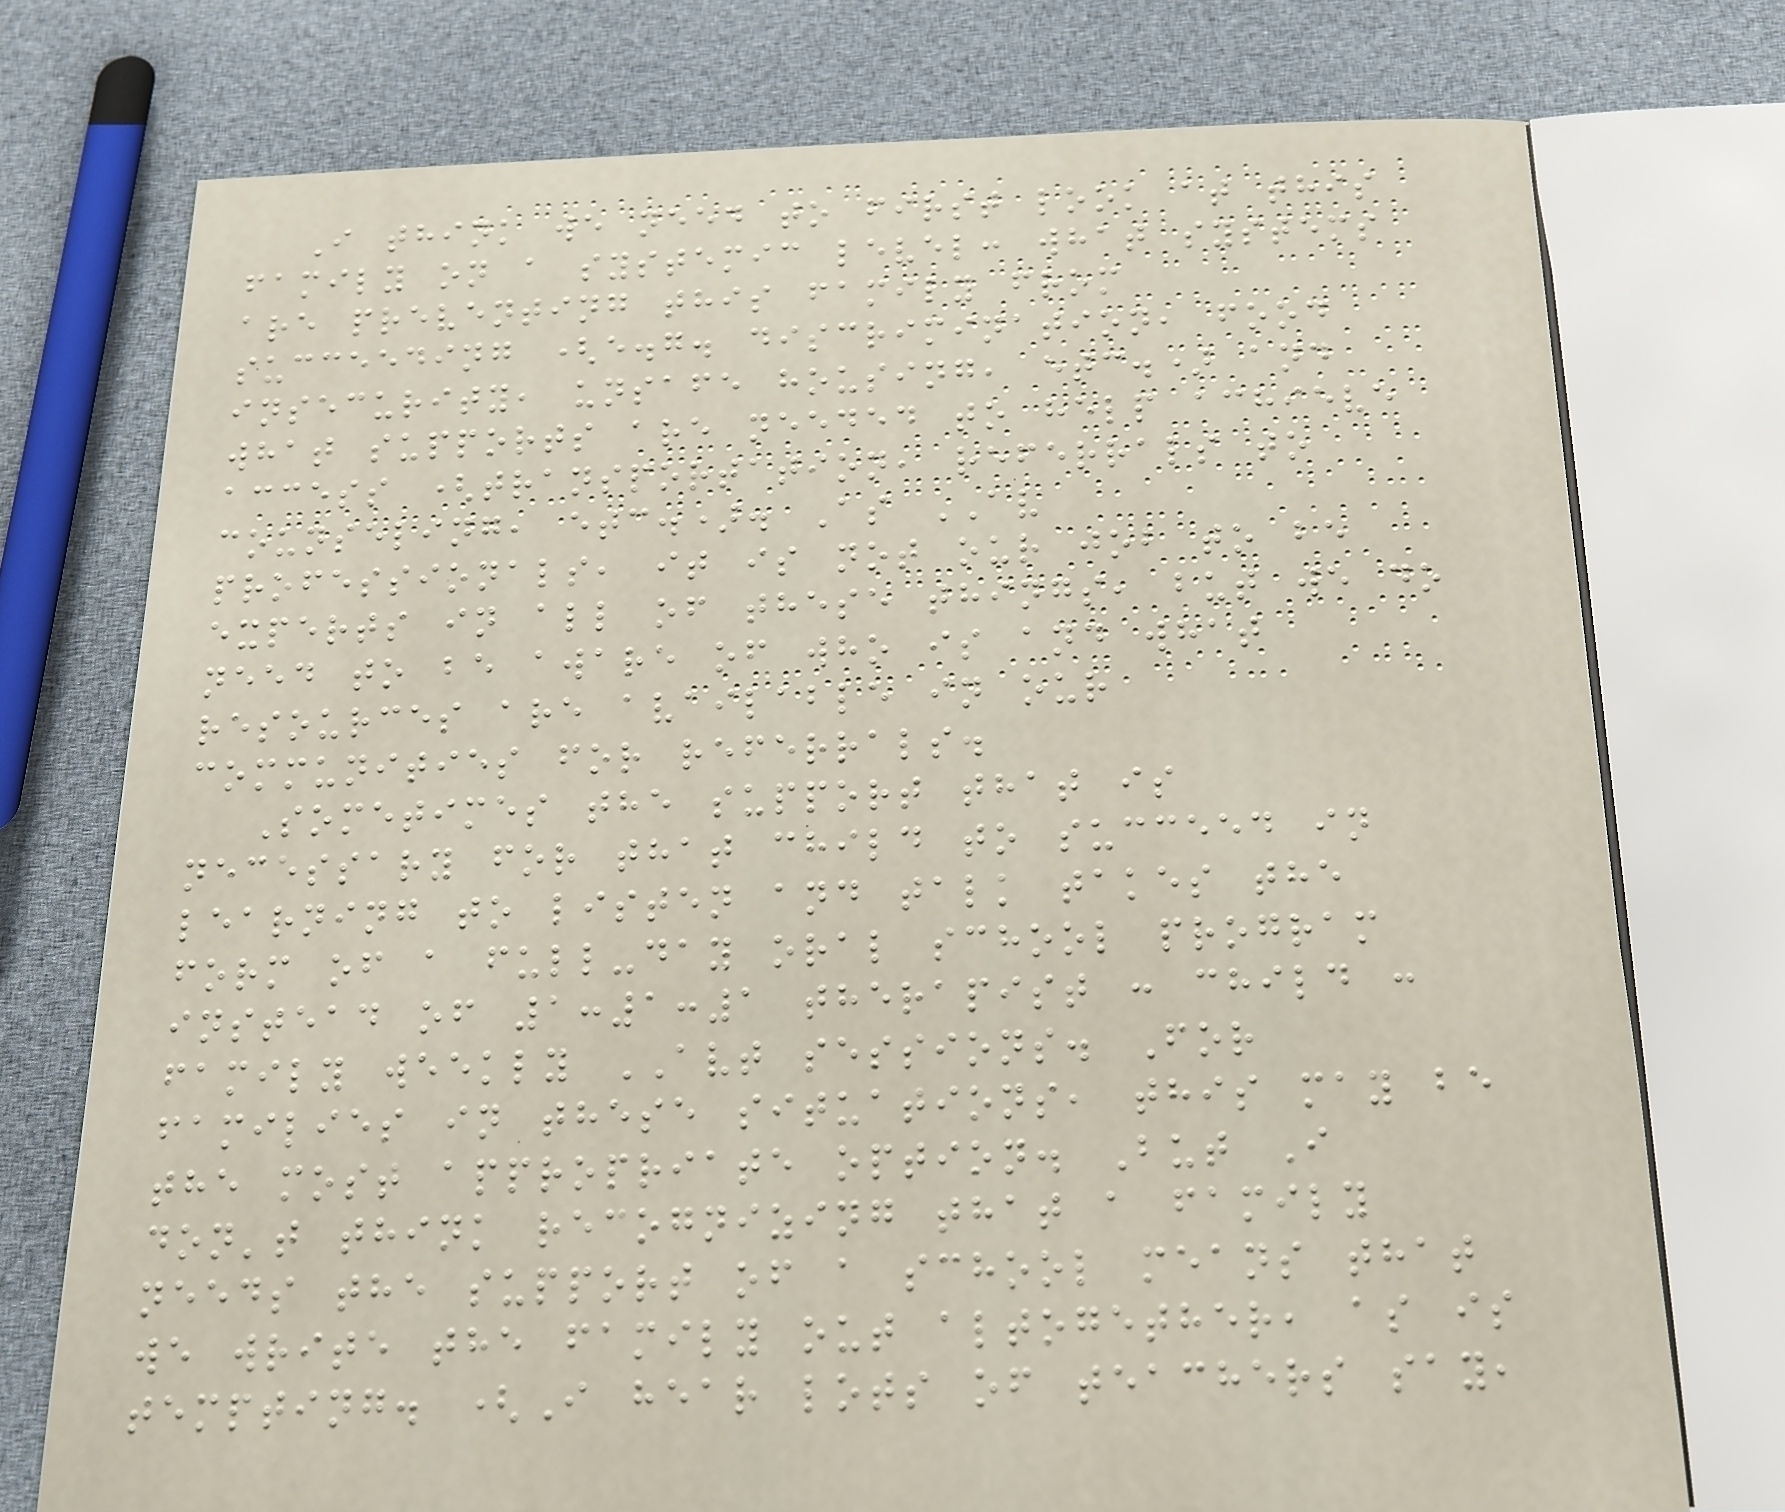I think we need to first look at this
family on a systemic level: what systems
are preventing this family from
succeeding (e.g. discrimination, food
insecurity, unsafe housing, etc.) and
what supports are needed to help achieve
access (transportation, referrals to
counseling, etc.). As AV
professionals, it is not our job to be
experts in all of these things, but we do
need to be aware of who is and what
resources are available in our
communities for referrals.
Sometimes the support that is
necessary for that child to succeed in
learning to listen and talk takes the
form of a full-day oral school program
instead of 1:1:1 therapist : child :
family weekly AVT sessions. For
families in these situations, this may be
the most appropriate option. But I
don't think recognizing that a family
needs the support of a school means that
we write the family out altogether, as is
tempting. (I hear lots of teachers say,
